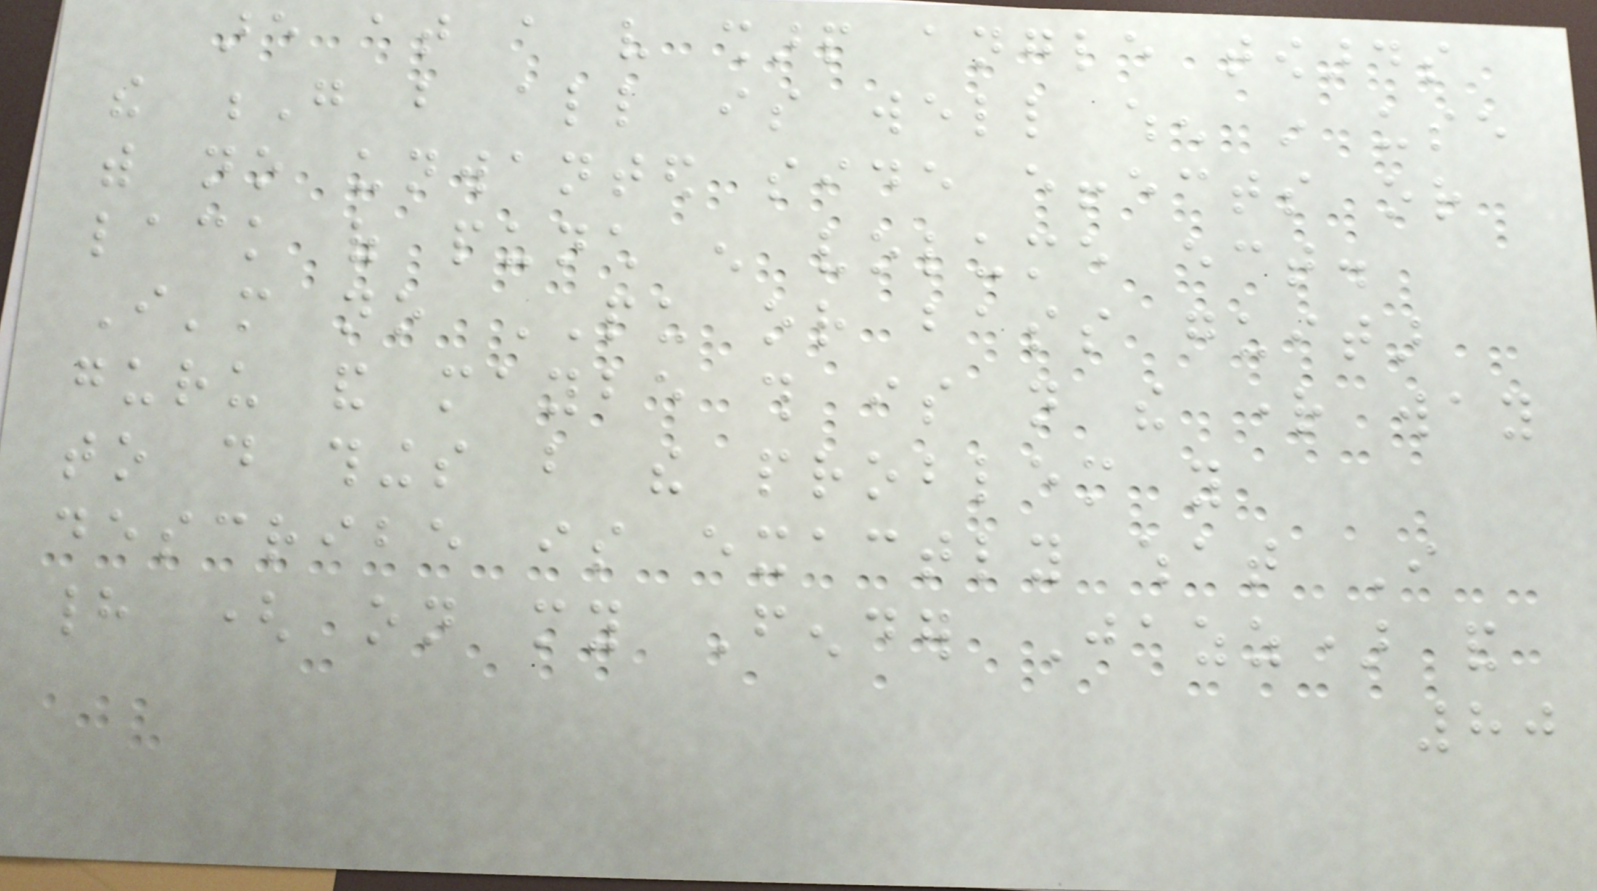are at a very sharp angle towards
the G but all is well when in use
with no unwanted side effects or
lack of punch enough volume ect.
I'm no PU or bass guitar
guru and maybe this is not the right way
to do things but the problem you
describe is exactly what I
had ( on my Fender Jazz) and
80
